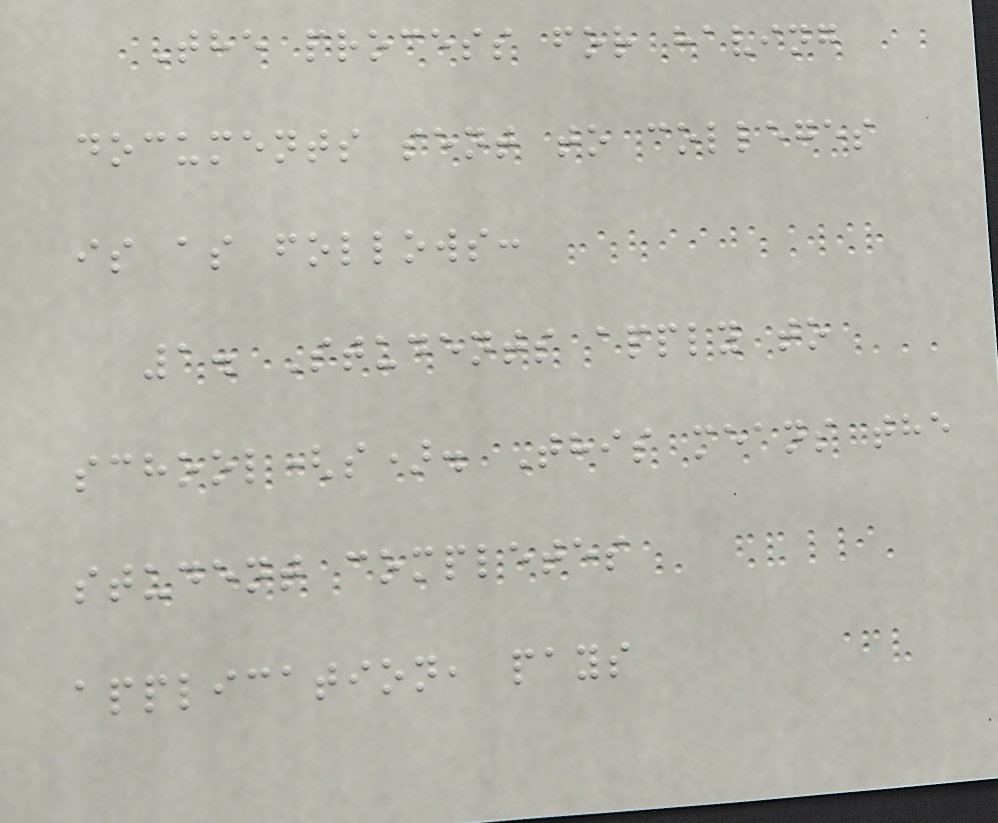The process for having
documents sent to colleges
is as follows:
1. Students apply to
school(s). This means the
student completes
application, pays
